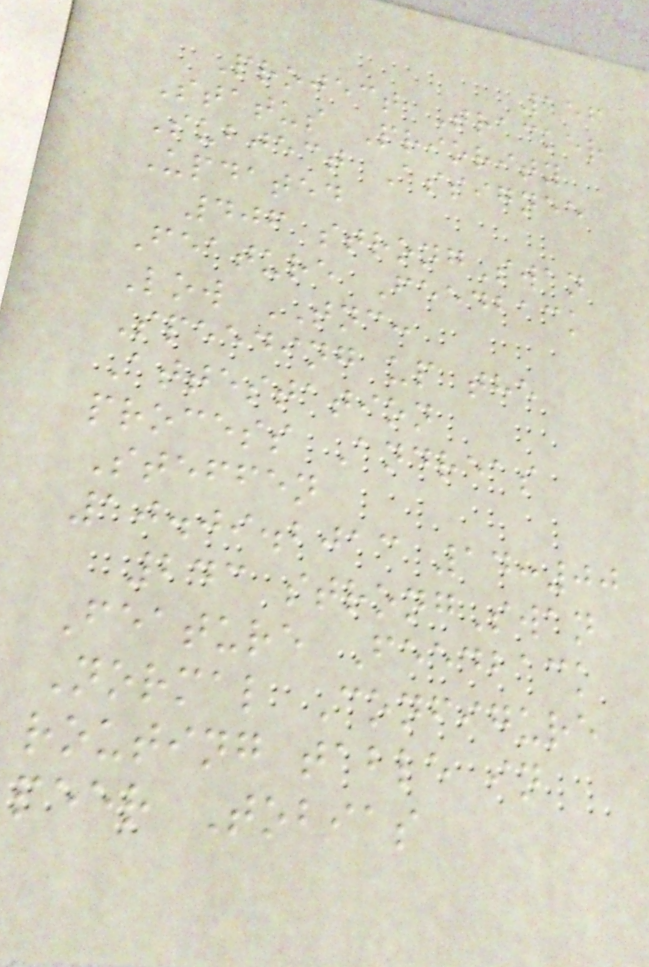156
Project Tracker
Status Priority
Subject Assignee
Updated
406 strongSwan
Feature Feedback
Low TNC:
Speeding up the
Attestation
process Andreas
Steffen
10.09.2013 14:00
243 strongSwan
Feature Feedback
Normal Configure
routing table in
peer Tobias
